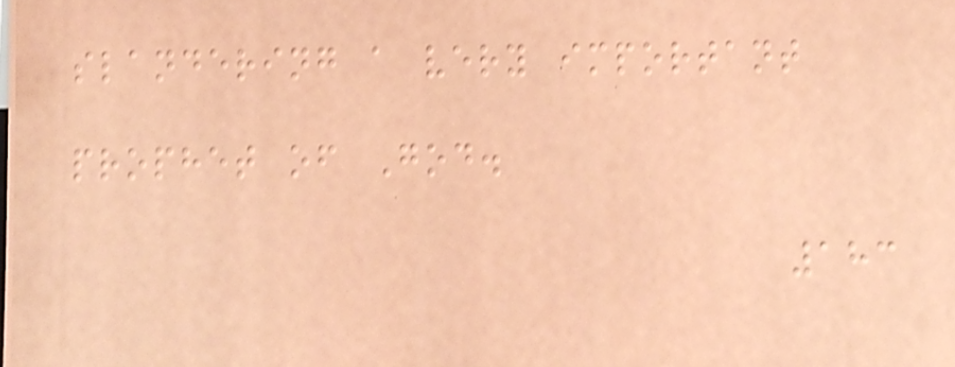slandering a very important
prophet of God.
183
